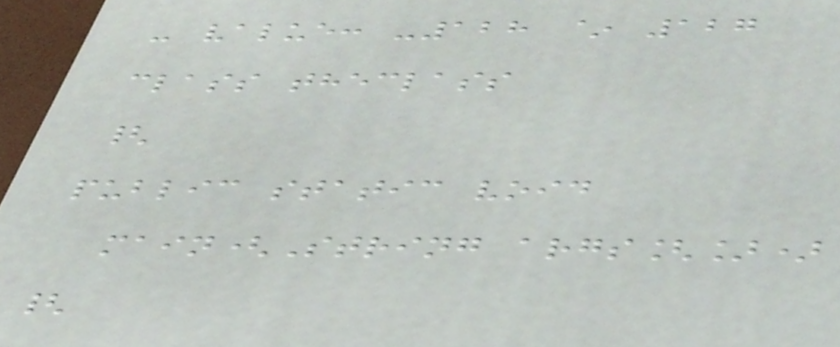- value: -128 ~ 127
class theclass
{
public static void
main(String args[])
{
